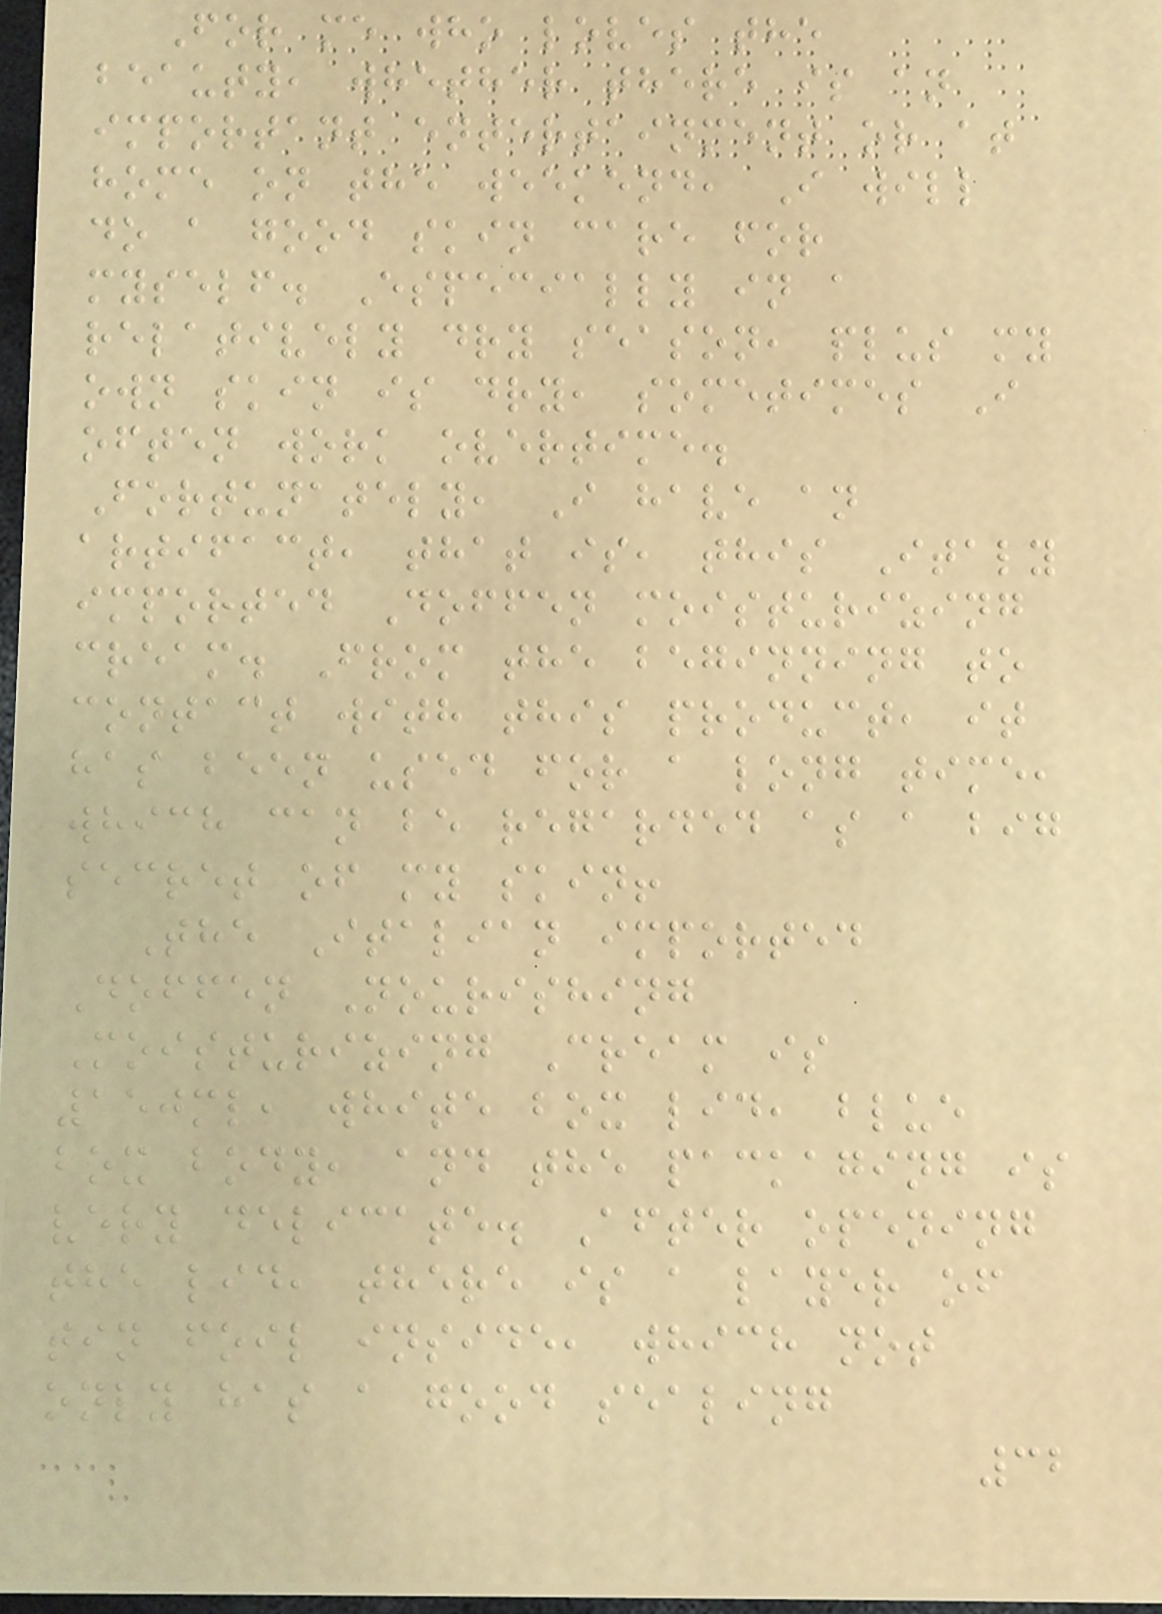For me who loves the
beauty, whether there is an
important entertainment or at
home on the weekend, I will
do a good skin care for
myself. Especially in a
relatively dry season, plus my
own skin is dry, sometimes I
often work overtime.
Fortunately, I have an
artifact, that is, this Italy
imported Doffen moisturizing
cream. From the beginning to
contact with this product, it
has been used for a long time,
which can be regarded as a big
secret of my skin!
The Italian imported
Doffen Nourishing
Moisturizing Cream is
150ml, white box lid, blue
box body, and the packaging is
very delicate. After opening
the lid, there is a layer of
tin foil inside, which not
only has a good sealing
32
